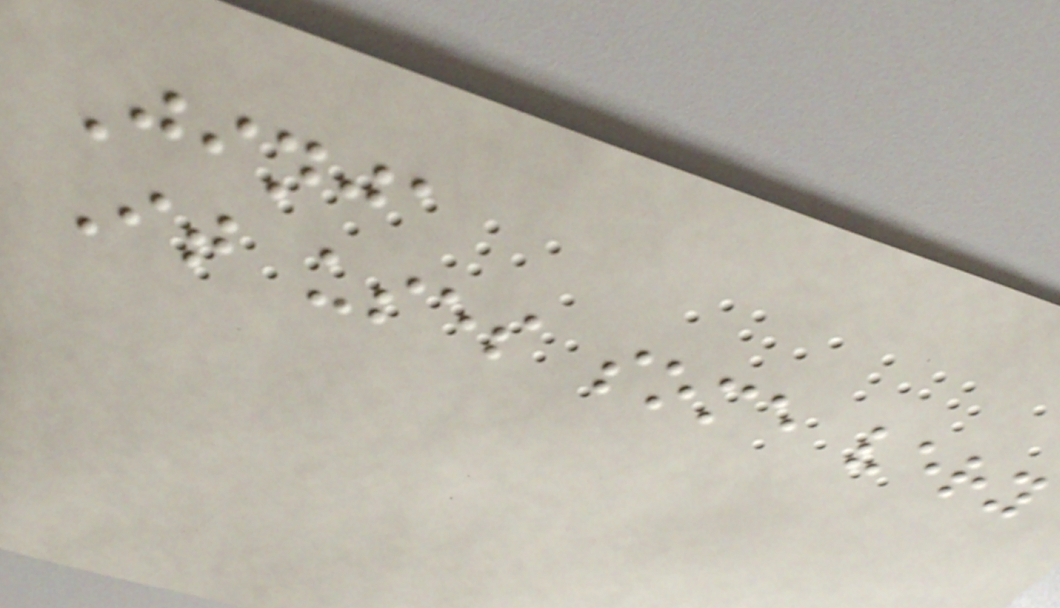Jinja
It uses some very
